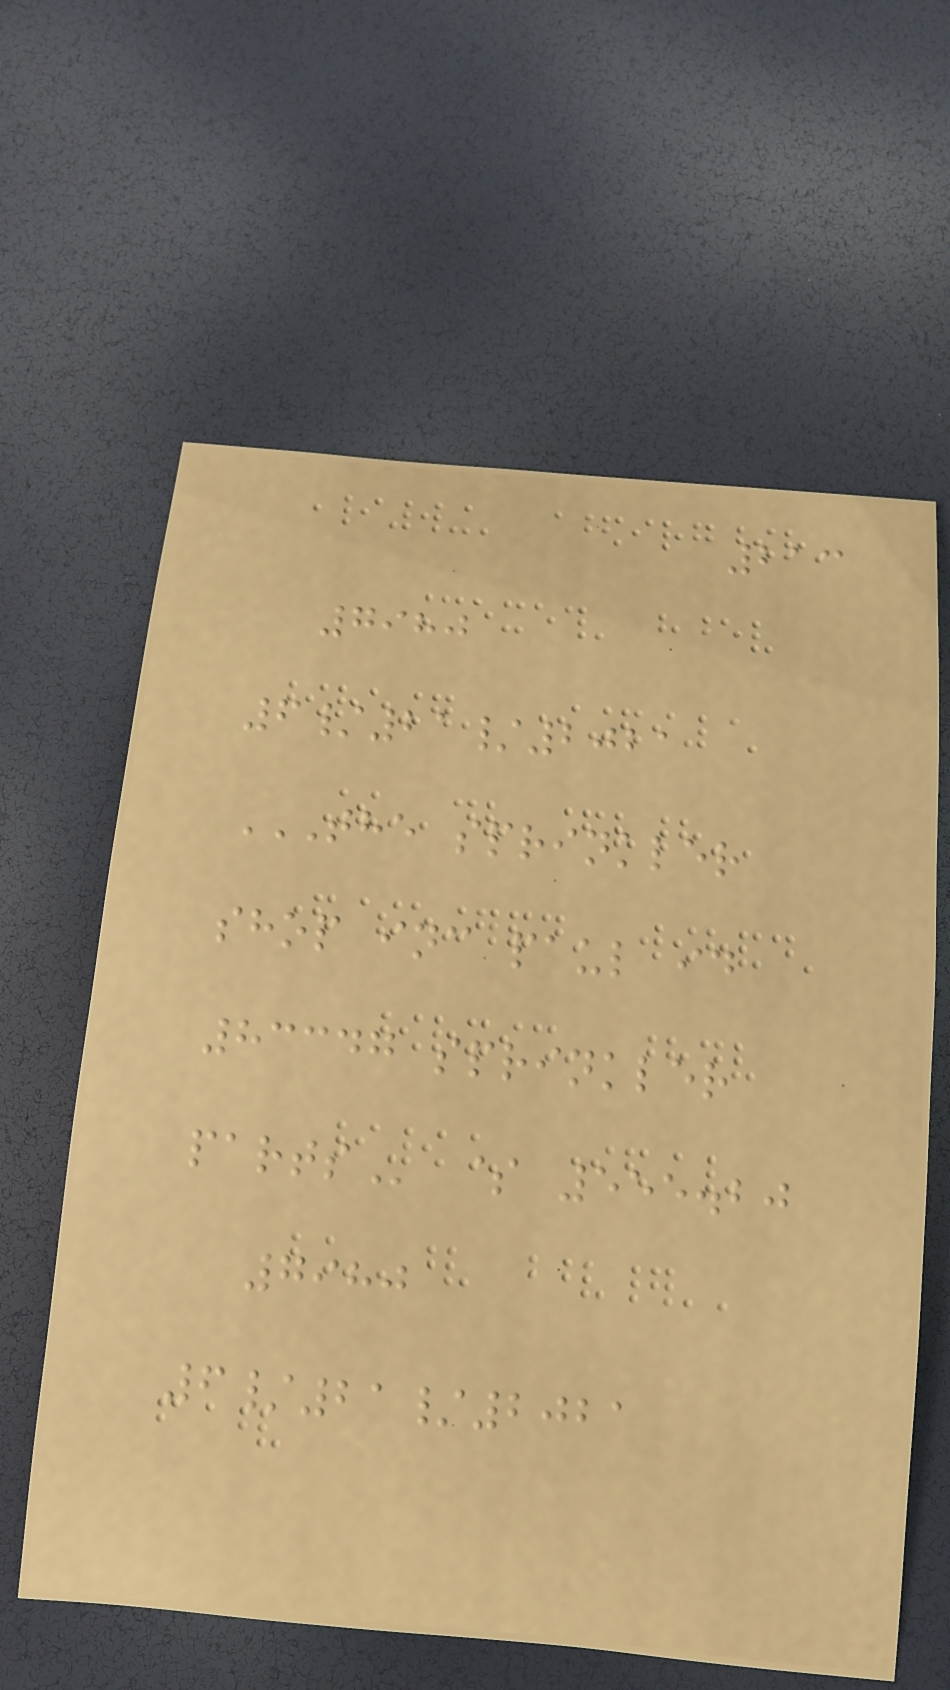213
7980
6/21/2021
THE SPRINKLER
SHOP INC PAUL ID
83347 SPRINKLER
PARTS $ 555.20
7980
6/21/2021
